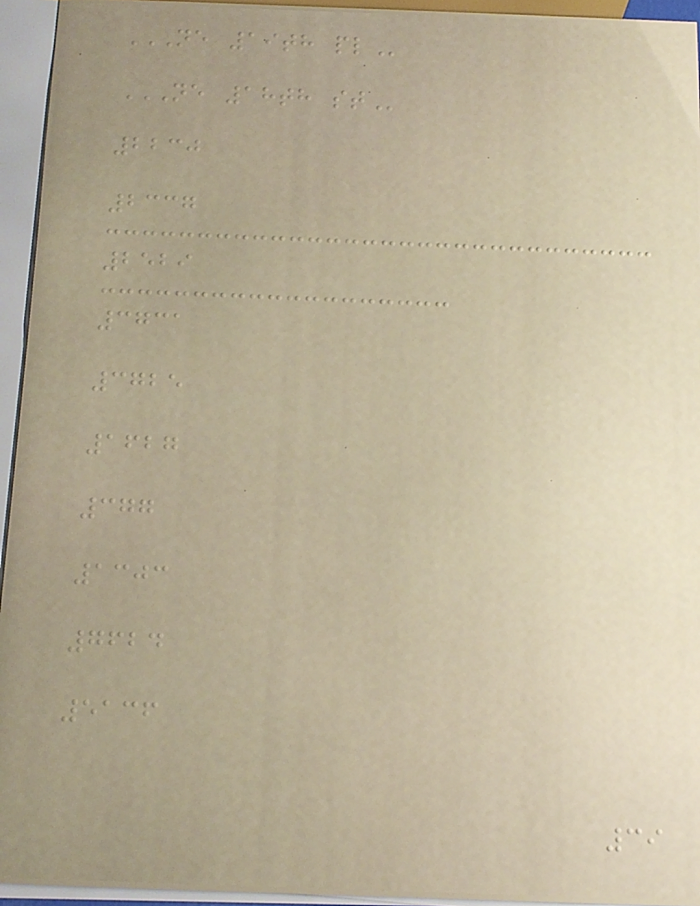NE 19TH PL
NE 18TH ST
2230
2337
2529
3731
3725
1627
377
1303
7624
5136
39
